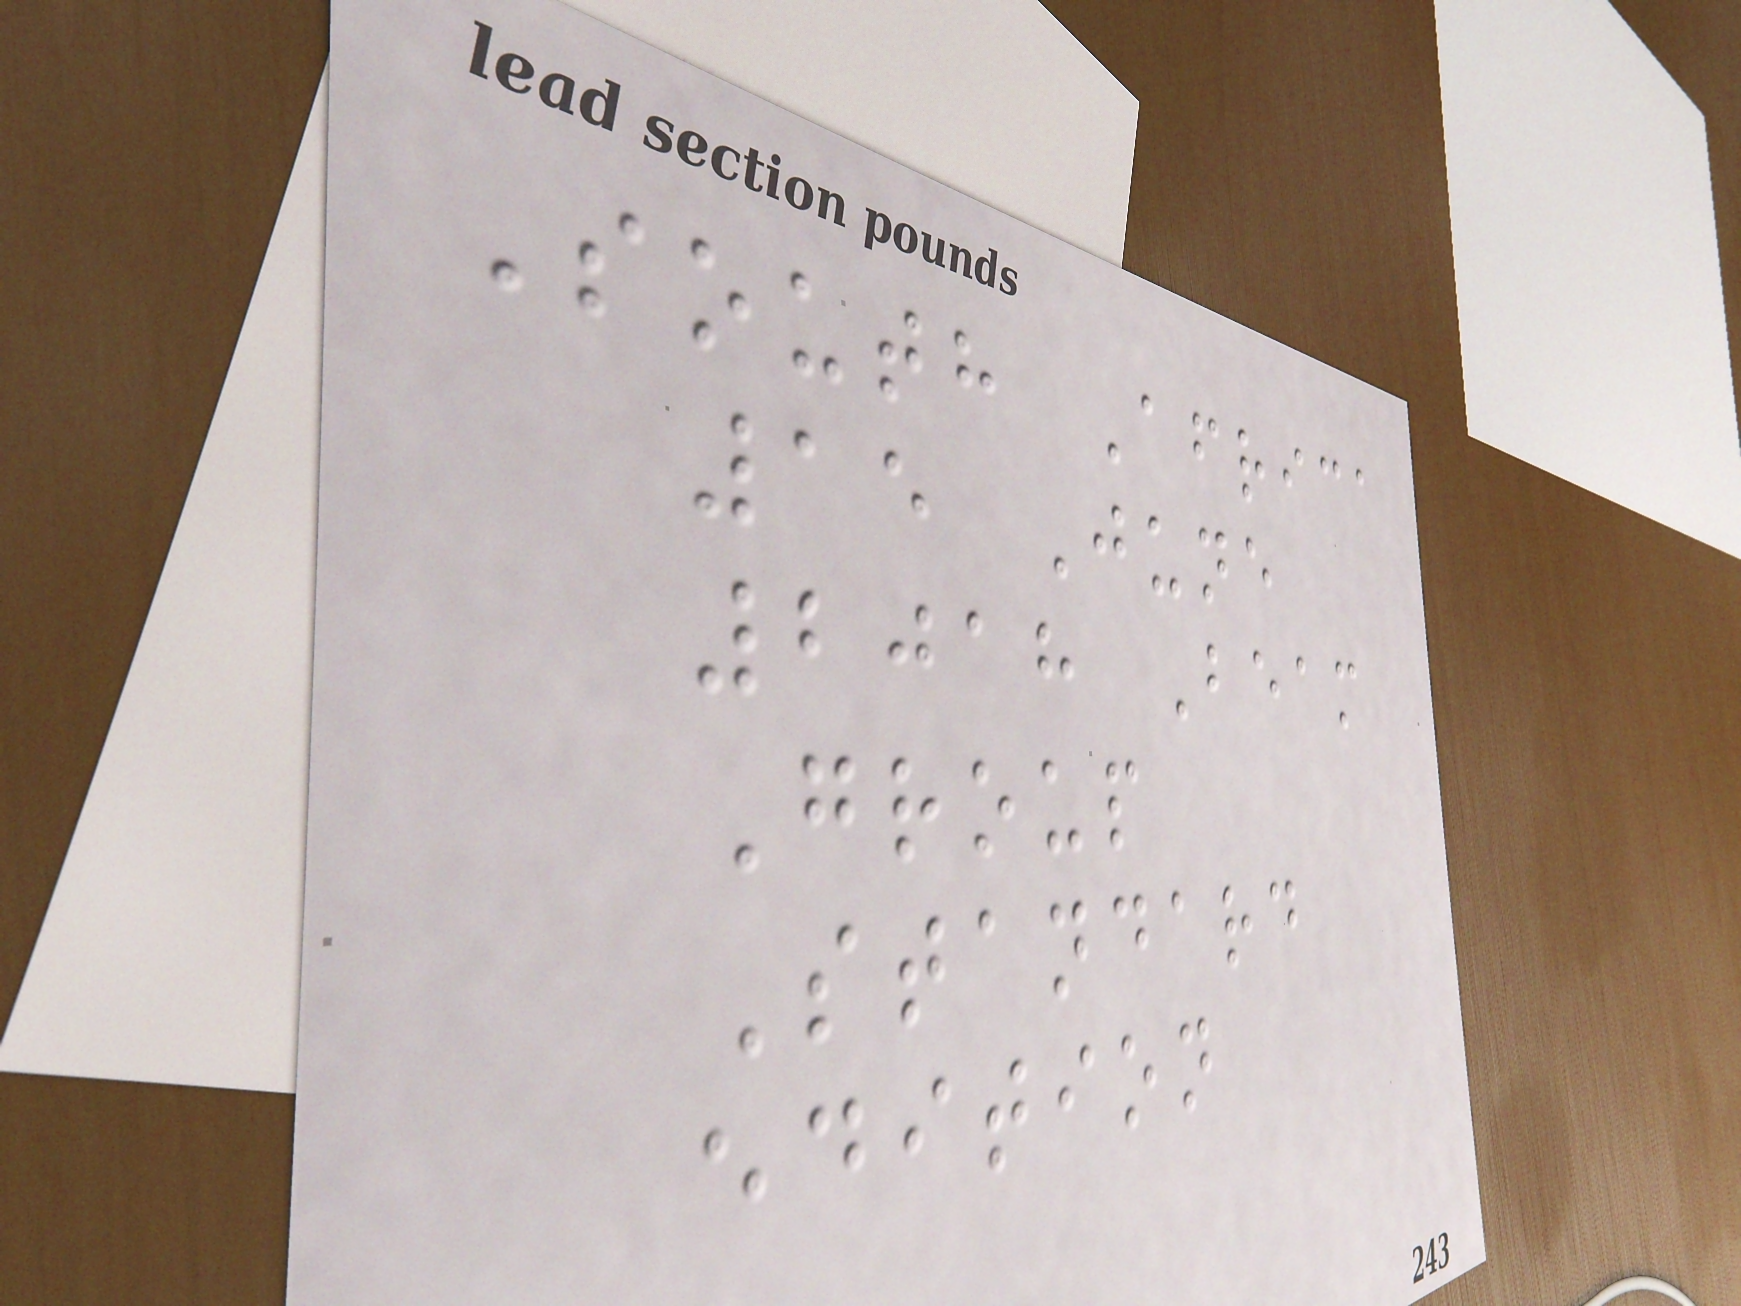South Africa
15 June
2018 Beam
Group
Standard
edition
